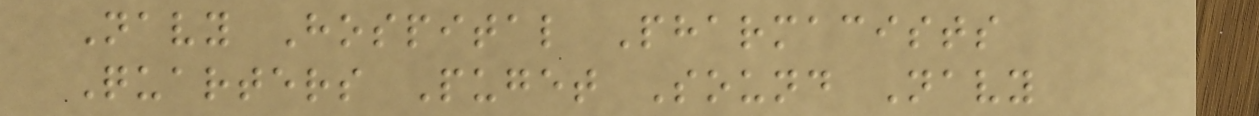Navy Hospital Pharmacists
Quarters Puget Sound Navy
